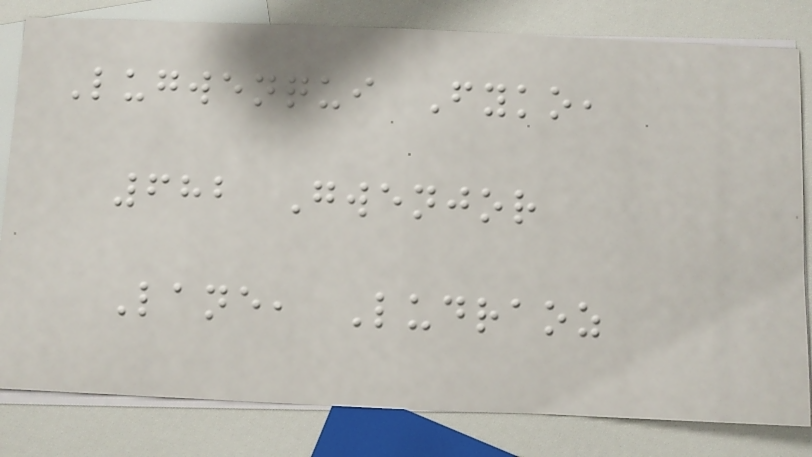Lugwenqui Fyko,
682 Gwenjor
Lane, Ludraoz
